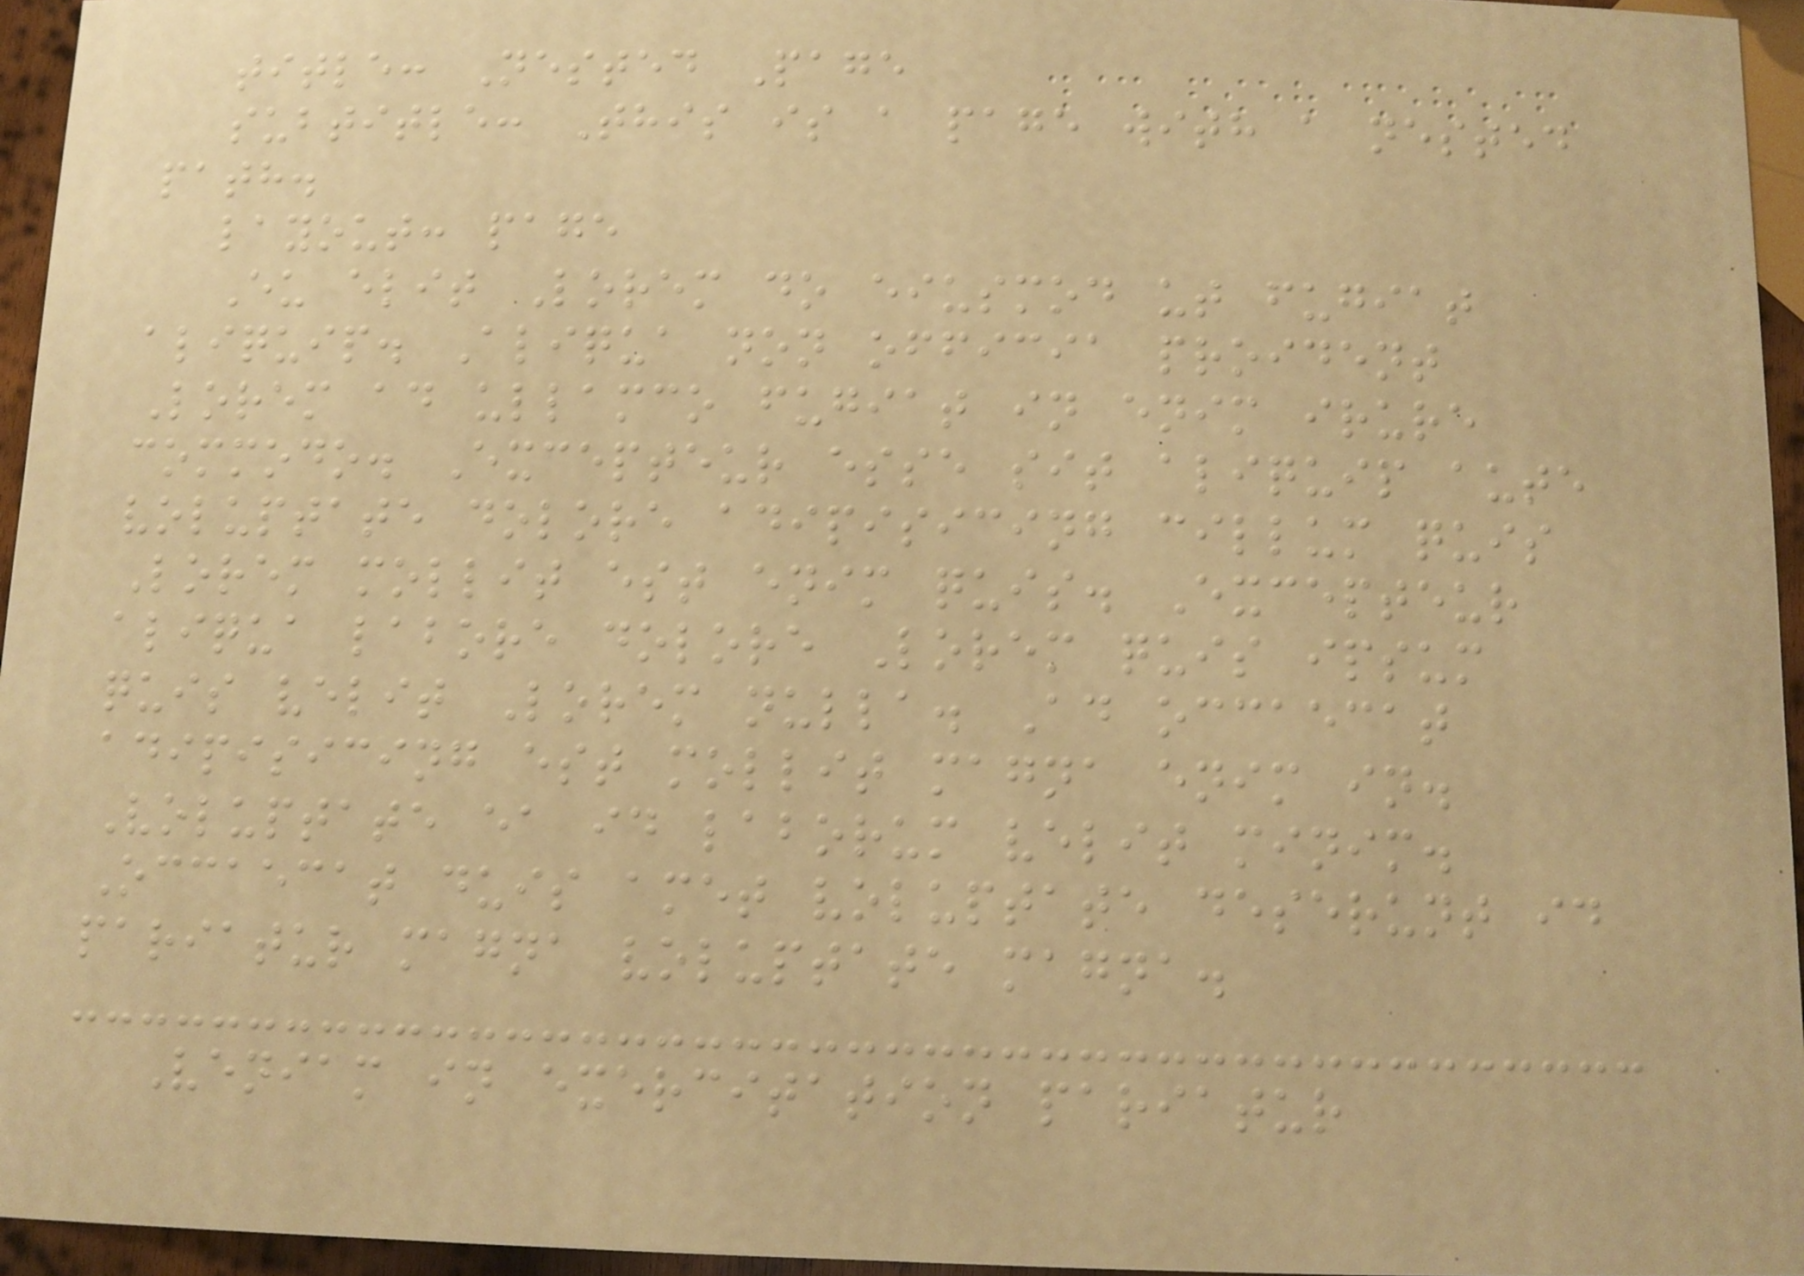title: Nested Page
subtitle: This is a page with a nested
path.
layout: page
Eu elit Lorem do eiusmod ut fugiat
aliquip. Aliqua non officia proident
Lorem ad ullamco fugiat in enim irure
commodo. Excepteur esse sit aliquip aute
voluptate dolore adipisicing cillum quis
Lorem mollit est enim quis. Excepteur
aliqua labore dolore Lorem quis ipsum
quis velit Lorem nulla. Ad occaecat
adipisicing est mollit magna enim in.
Voluptate ea id laborum velit minim.
Occaecat duis amet voluptate deserunt id
pariatur magna voluptate magna.
Veniam in exercitation pariatur
